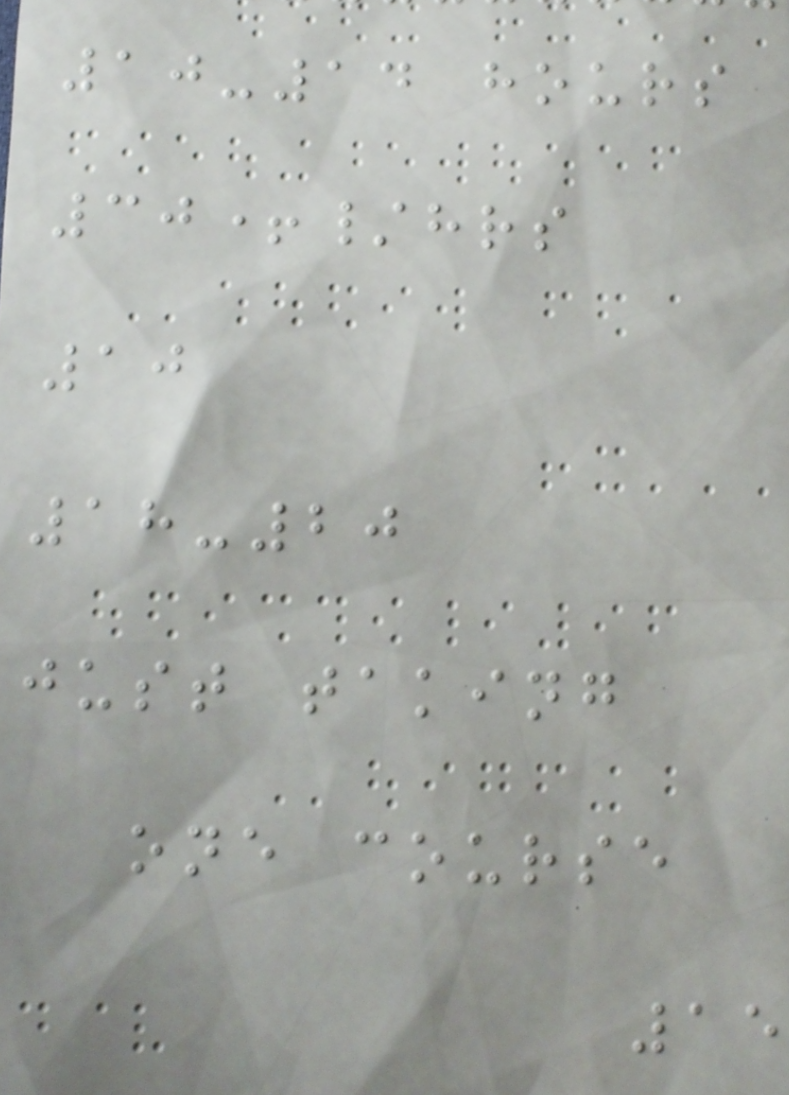10-14 hours
30+/hrs
10
18-20
just taking
one course
15
